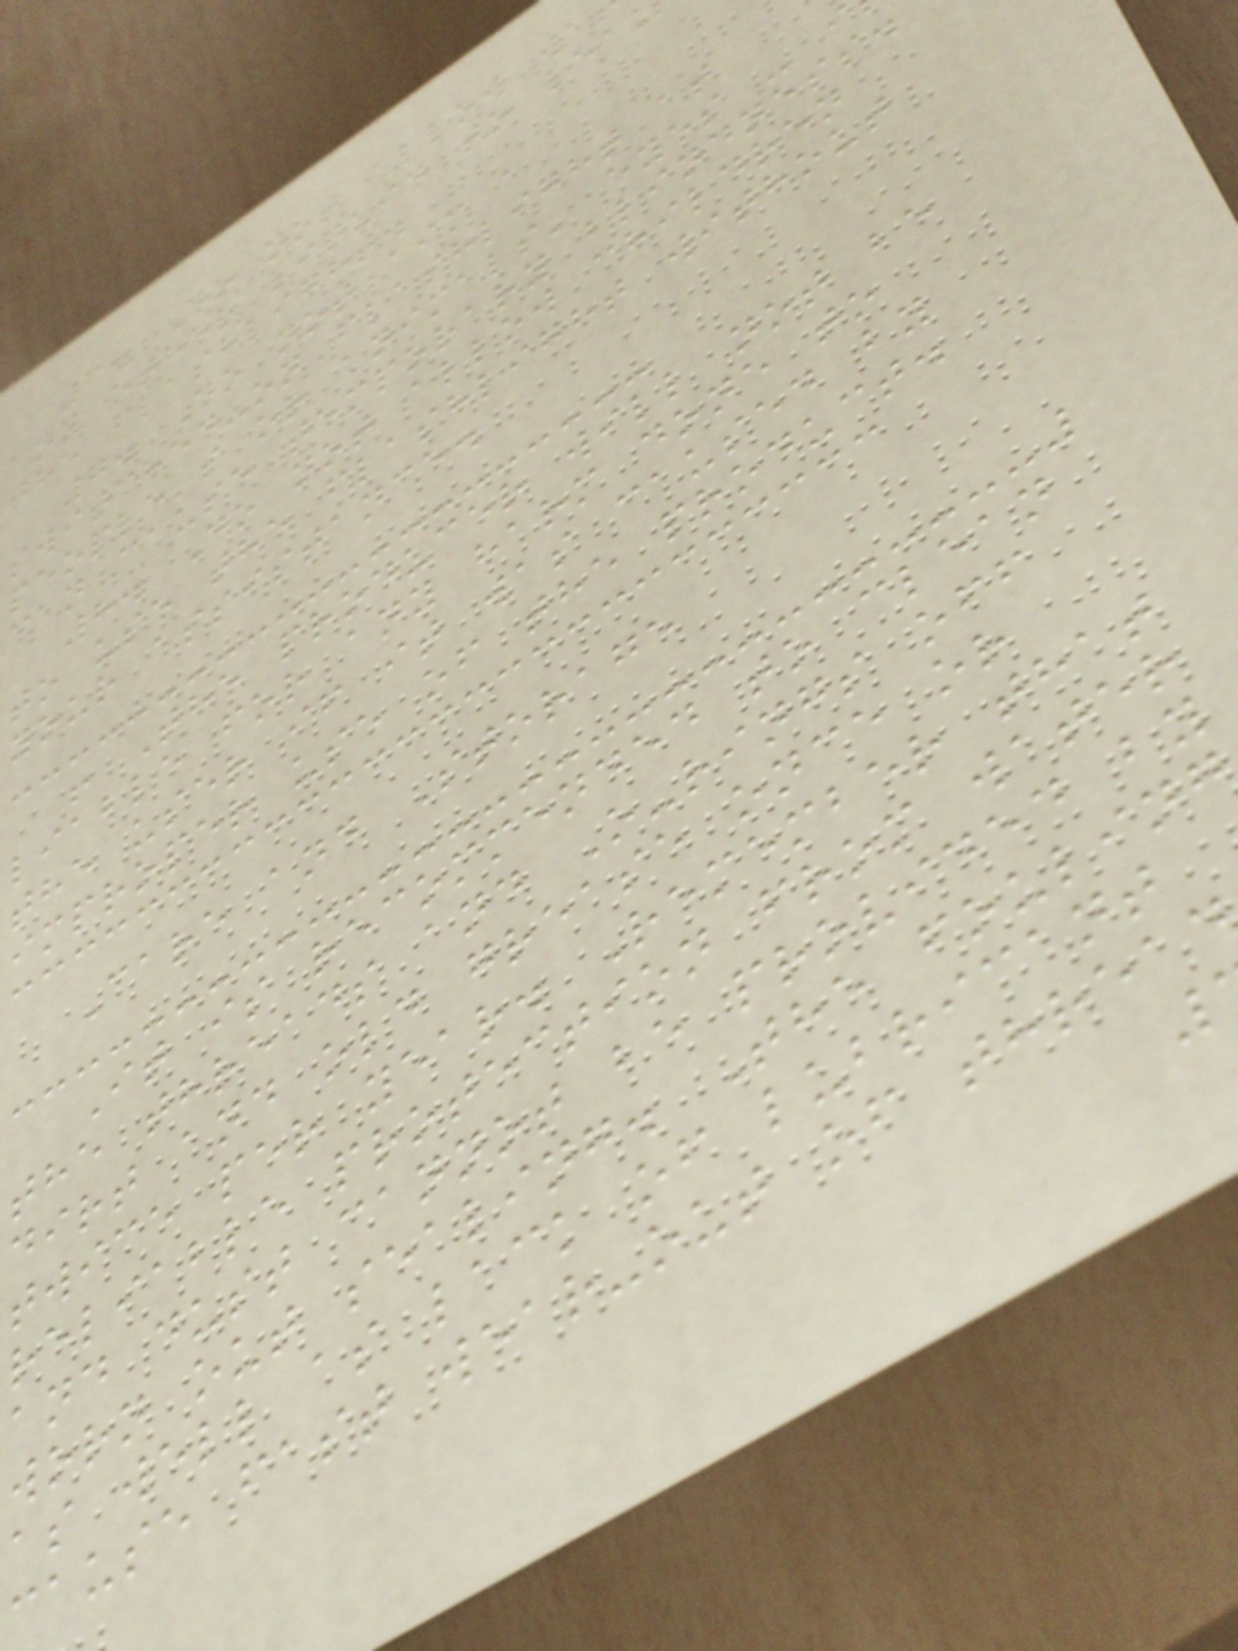6. Do not allow wa
any other liquid to lea
the flashlight.
7. Do not aim a
switched-on flashlight at
people's or animals' eyes - i
can cause temporary blindness.
8. Do not allow children
to use the flashlight without
your assistance.
! The producer will not be
liable for any harm done to
the user if it was caused by
improper use of the product.
Care and Storage
It is recommended to clean
the threads and O-rings off
dirt and old grease once or
twice per year. Remember that
reliable protection from water
and dust cannot be provided by
worn out sealing. The fouling
as well as lack of lubricant
cause fast wear-out of thread
